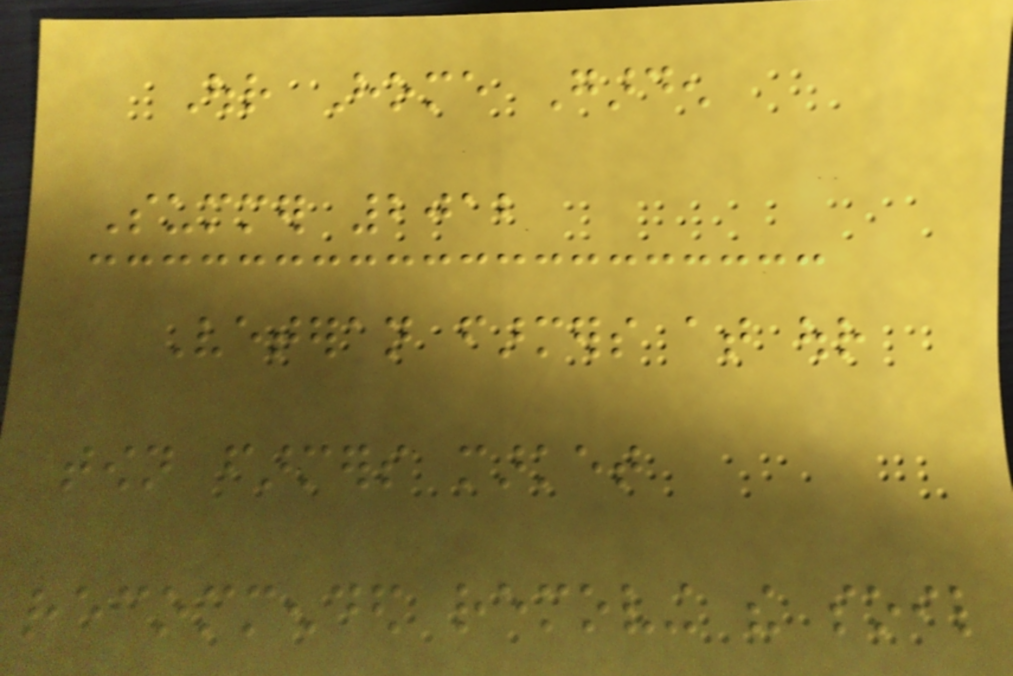Our Home Garden
Summer 2012
Veteran farmers at our
town farmers market
recommended removing the soil
